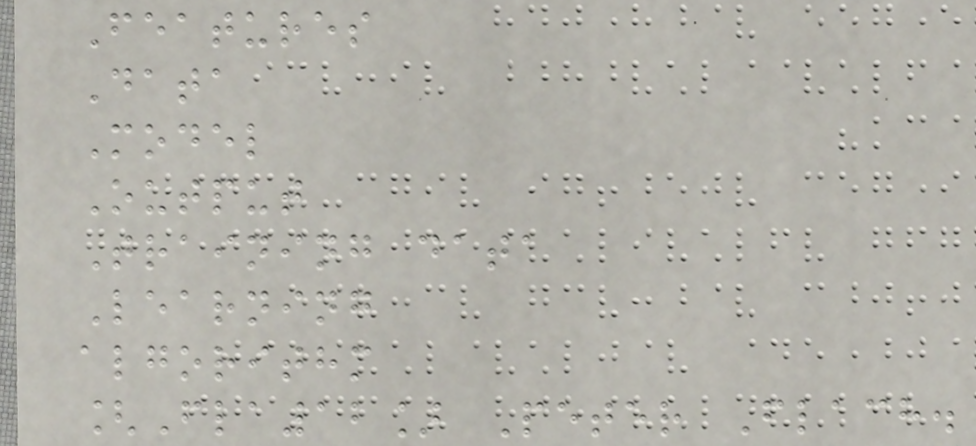Features
Data
Model
Output
Training data
Learning
algorithm
[Fla12] Peter Flach.
